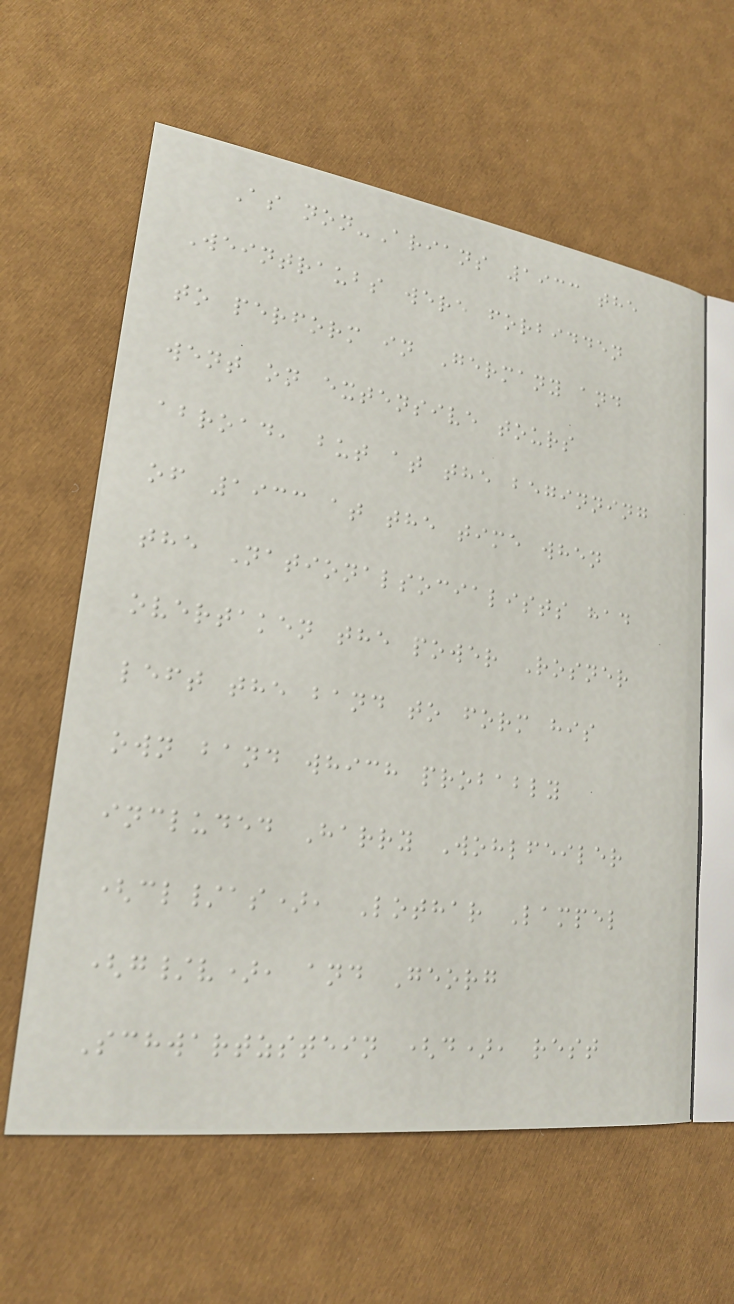As non-Arians 1933 the
Weintraubs were forbidden
to perform in Germany and
went on extensive tours
abroad, but at the beginning
of 1933 at the time when
the Nationalsocialists had
overtaken the power Rosner
left the band to form his
own band which probably
included Harry Wohlfeiler
(cl/as), Lothar Lampel
(g/v), and Georg
Schwartzstein (d), rest
